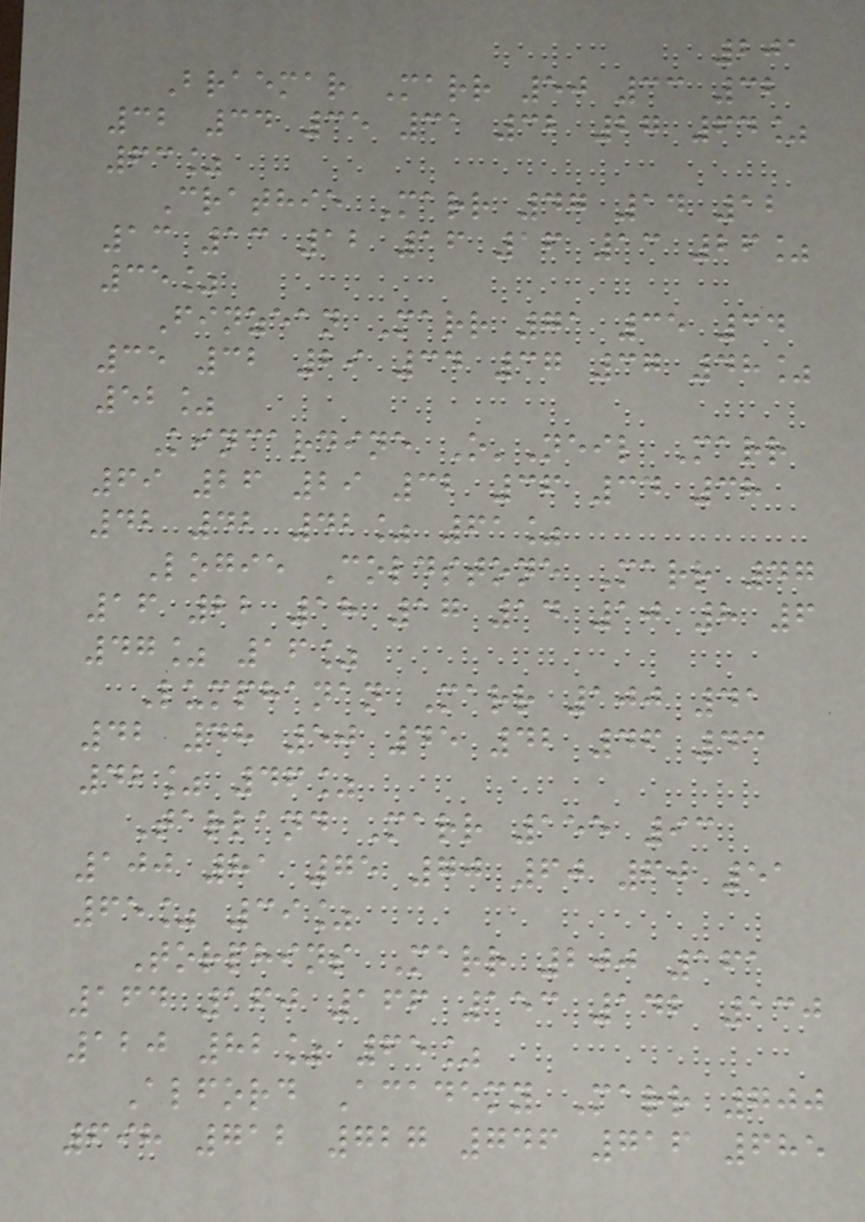201
Braemar Marr 50 33 32
32 34 35 31 32 27 64%
63%
Crathie Marr 47 14 12
13 13 12 16 16 13 26%
35%
Finzean Marr 71 35 34
35 32 29 34 37 37 48%
52%
Kincardine O'Neil Marr
69 26 29 32 36 34 38
42 42 42% 61%
Logie Coldstone Marr 47
16 22 18 17 14 10 8 6
47% 16%
Lumphanan Marr 100 41
42 48 50 45 42 46 43
42% 46%
Tarland Marr 155 93
100 81 75 70 60 60 51
65% 39%
Torphins Marr 200 161
164 160 166 153 142 130
120 82% 65%
Alford Academy Marr 700
698 712 727 746 716 685
